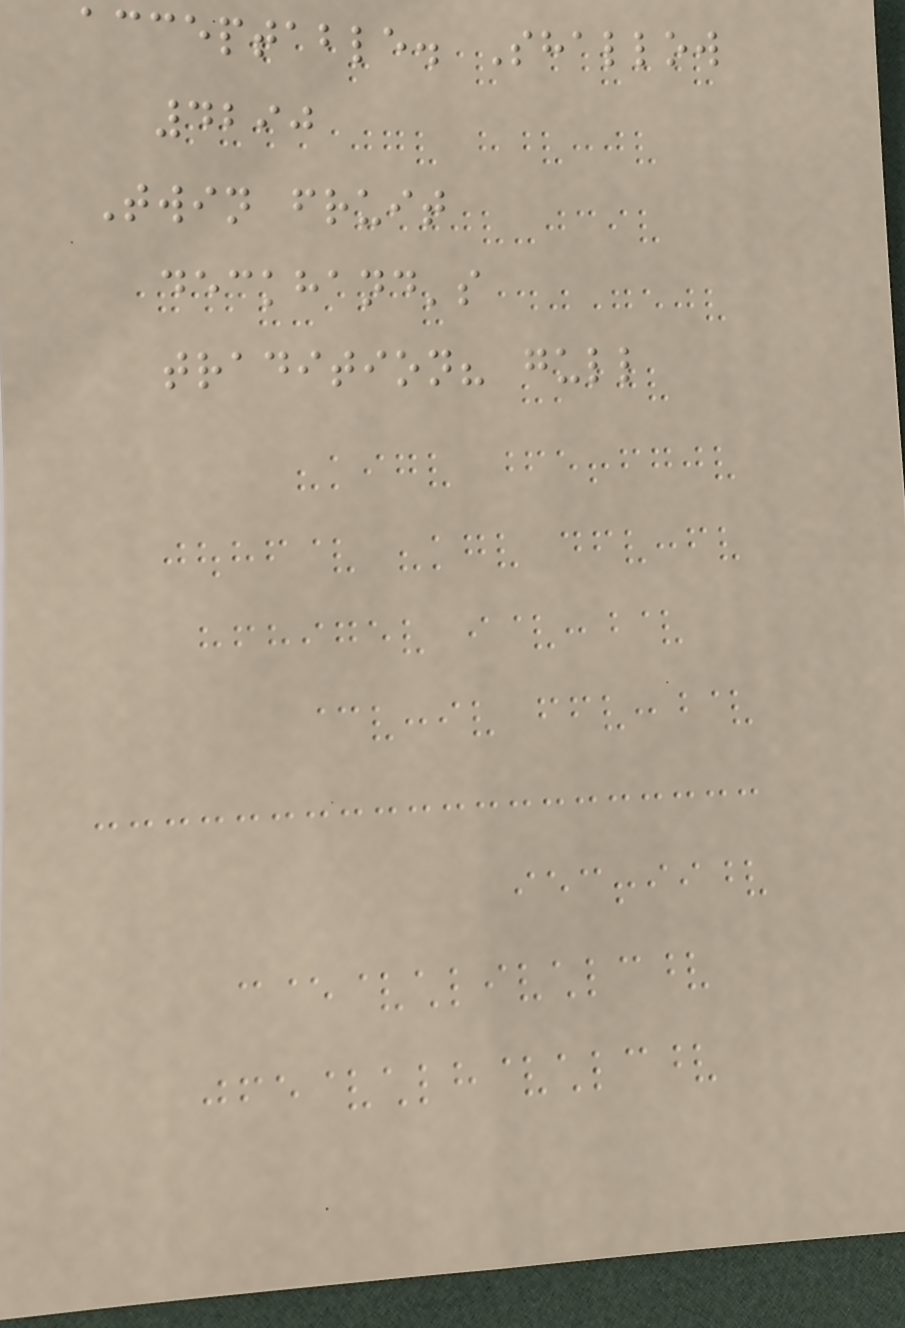acceptable. Shallow
4290
Twin fruit
deckhand's
tradition? gull
